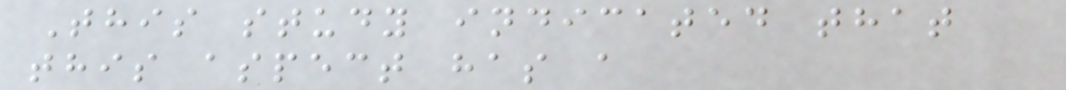This study indicated that
this aspect has a
